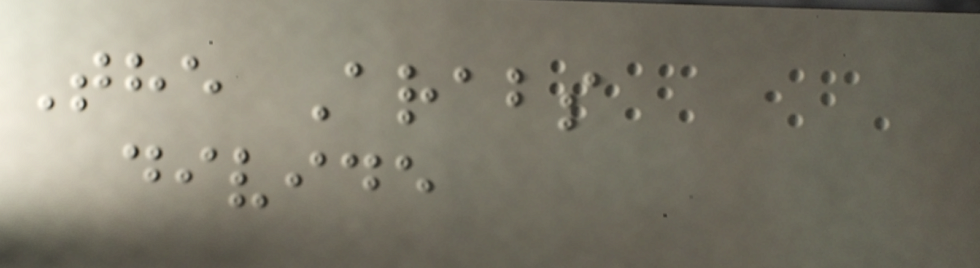The Arabs
divide
